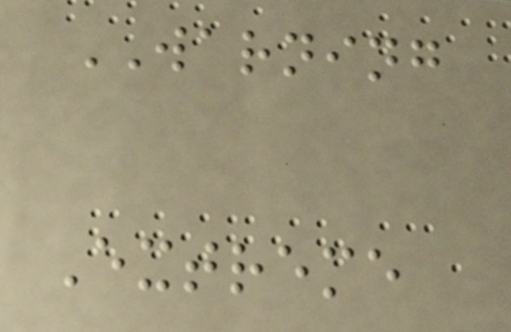WARNING
Extreme
